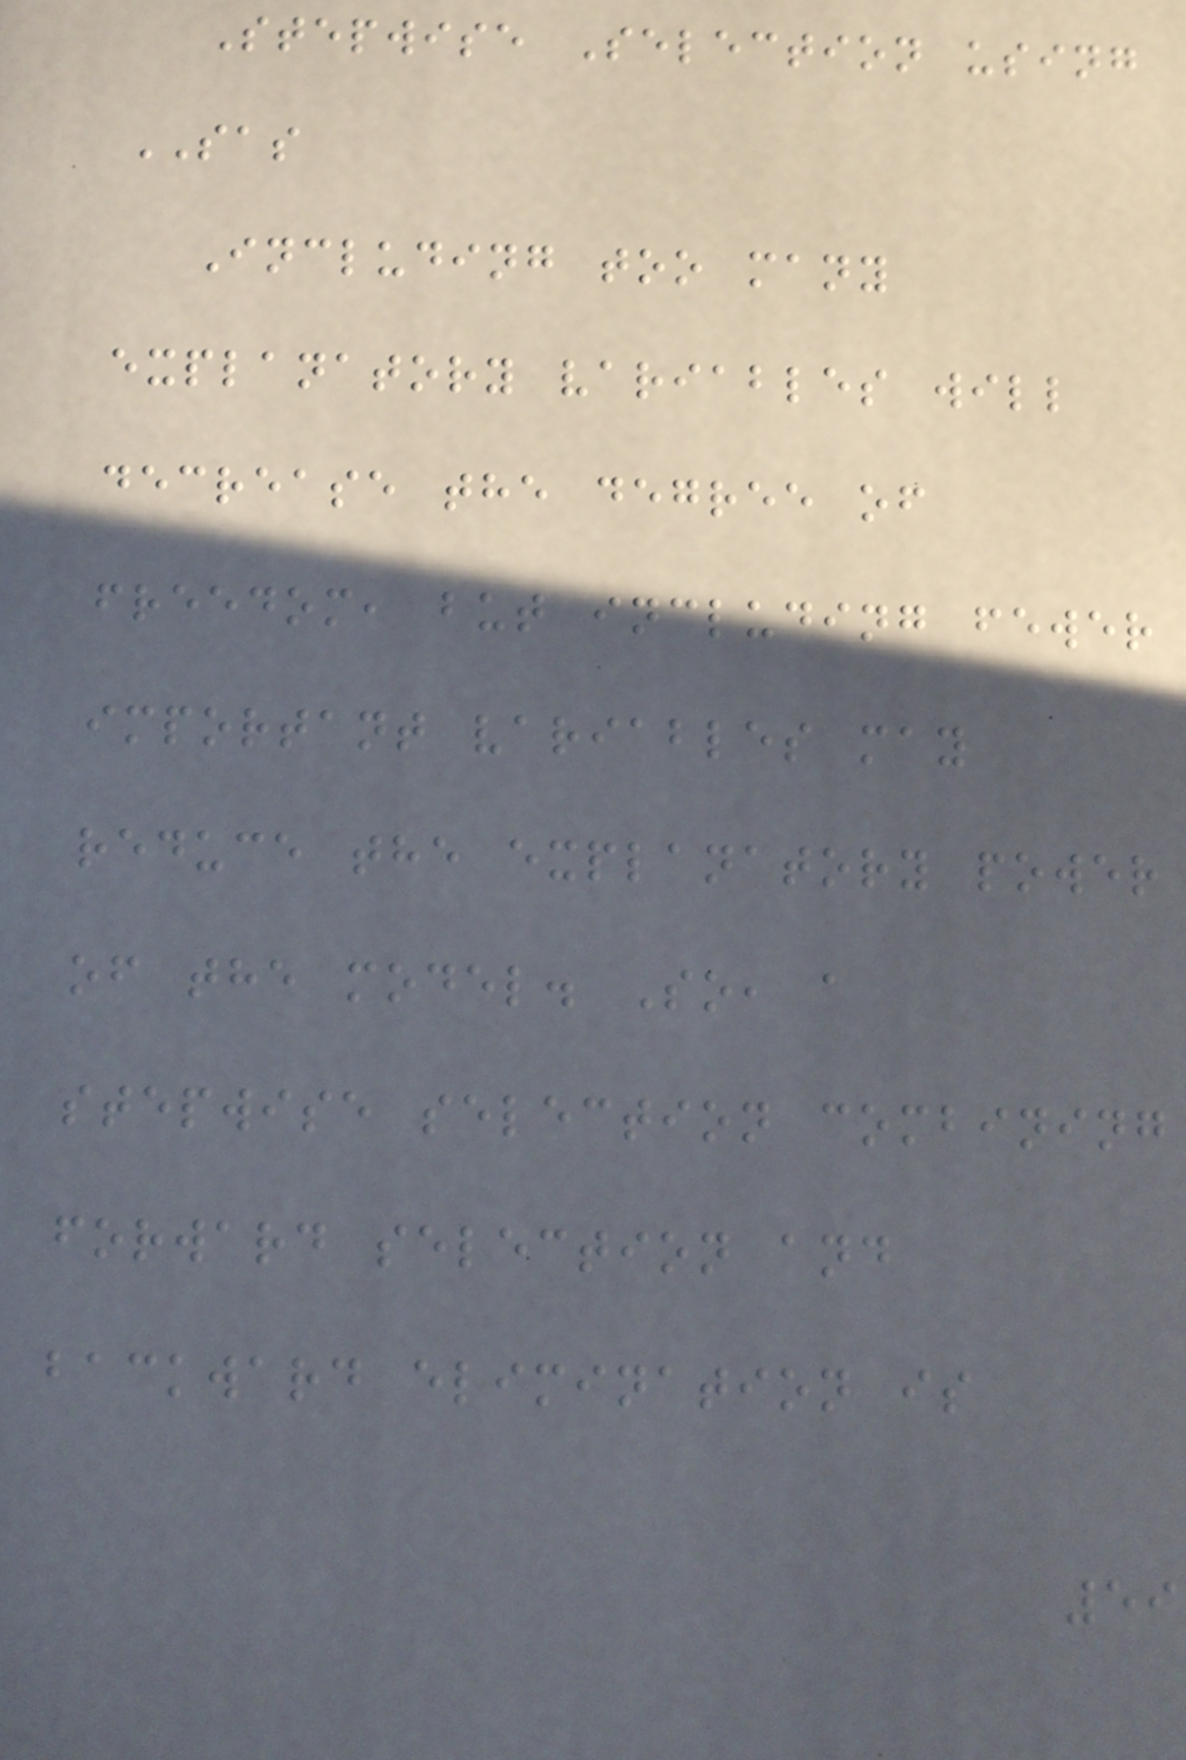Stepwise Selection using
SAS
Including too many
explanatory variables will
decrease the degree of
freedom, but including fewer
important variables may
reduce the explanatory power
of the model. So, a
stepwise selection combining
forward selection and
backward elimination is
59
